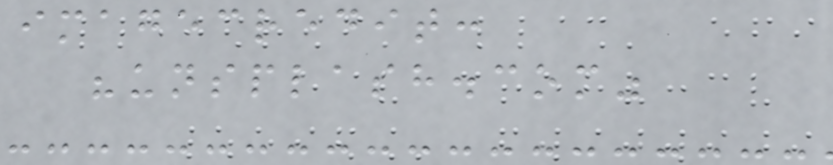imagecredit:
"unsplash.com"
